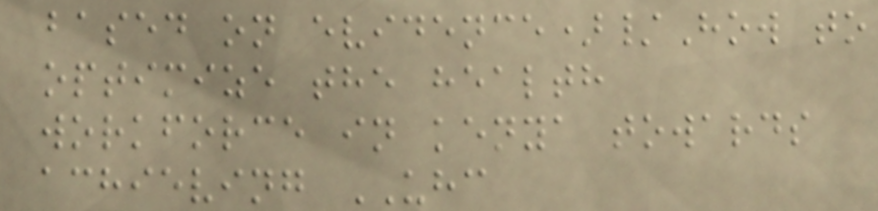based on evidence)/How to
optimize the health
workforce in kenya towards
achieving UHC
